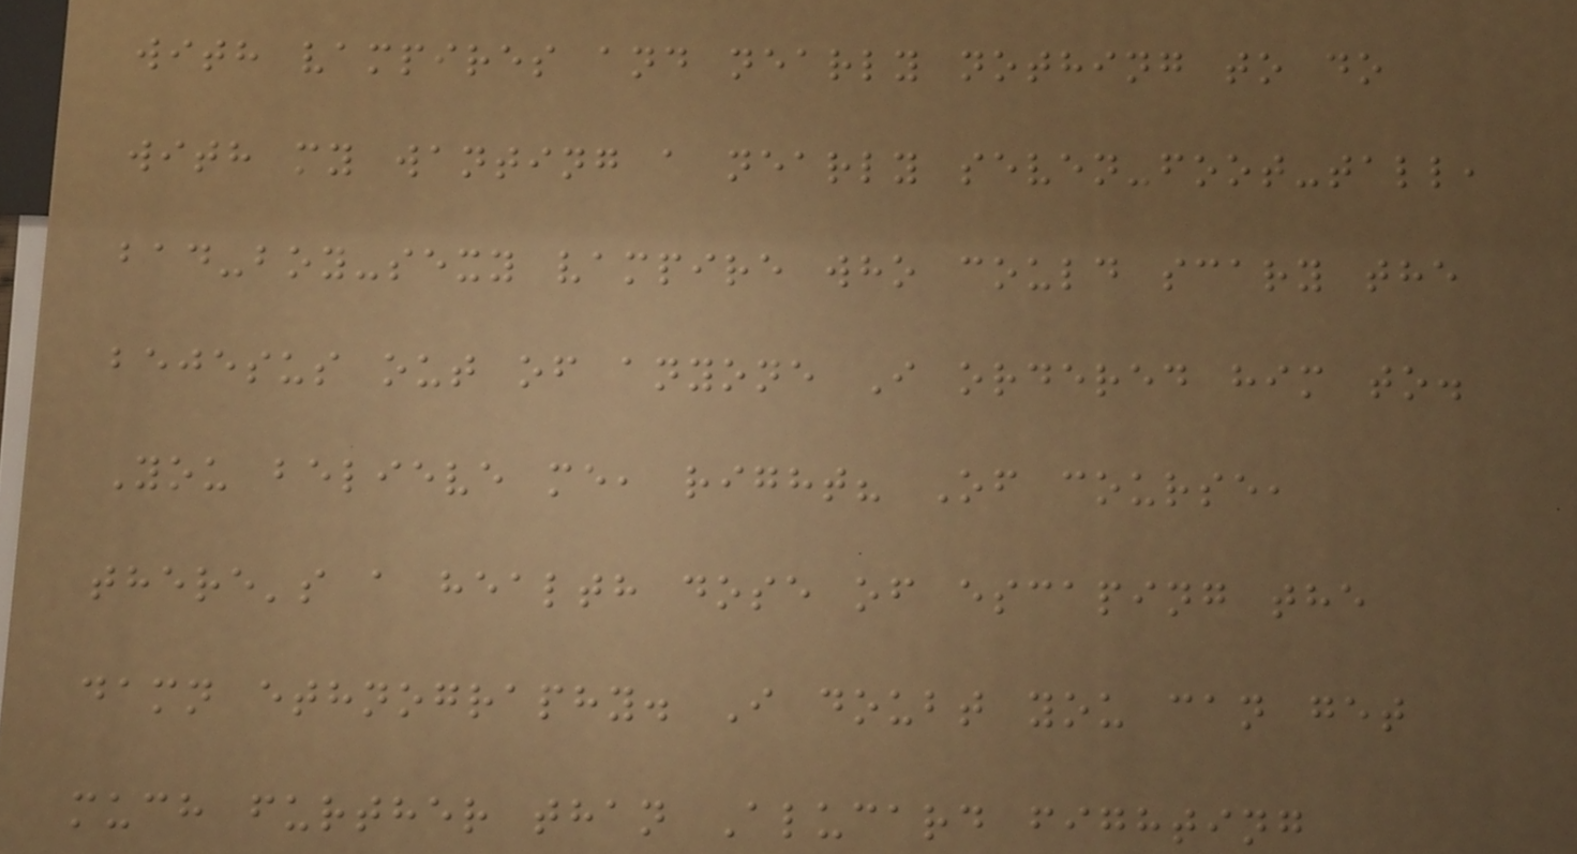with vampires and nearly nothing to do
with my wanting a nearly seven-foot-tall,
bad-boy-sexy vampire who could scary the
bejesus out of anyone I ordered him to.
You believe me, right? Of course,
there's a health dose of escaping the
damn ethnography. I doubt you can get
much further than Alucard fighting
